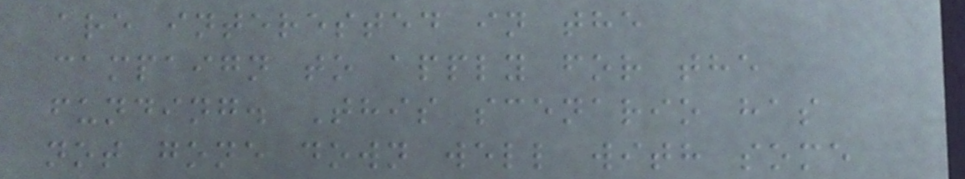are interested in the
campaign to apply for the
funding. This scenario has
not gone down well with some
